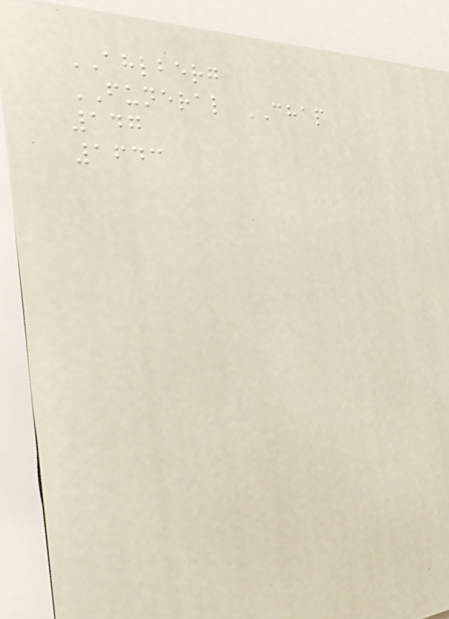AHLBERG
FUNERAL CHAP
147
1643
